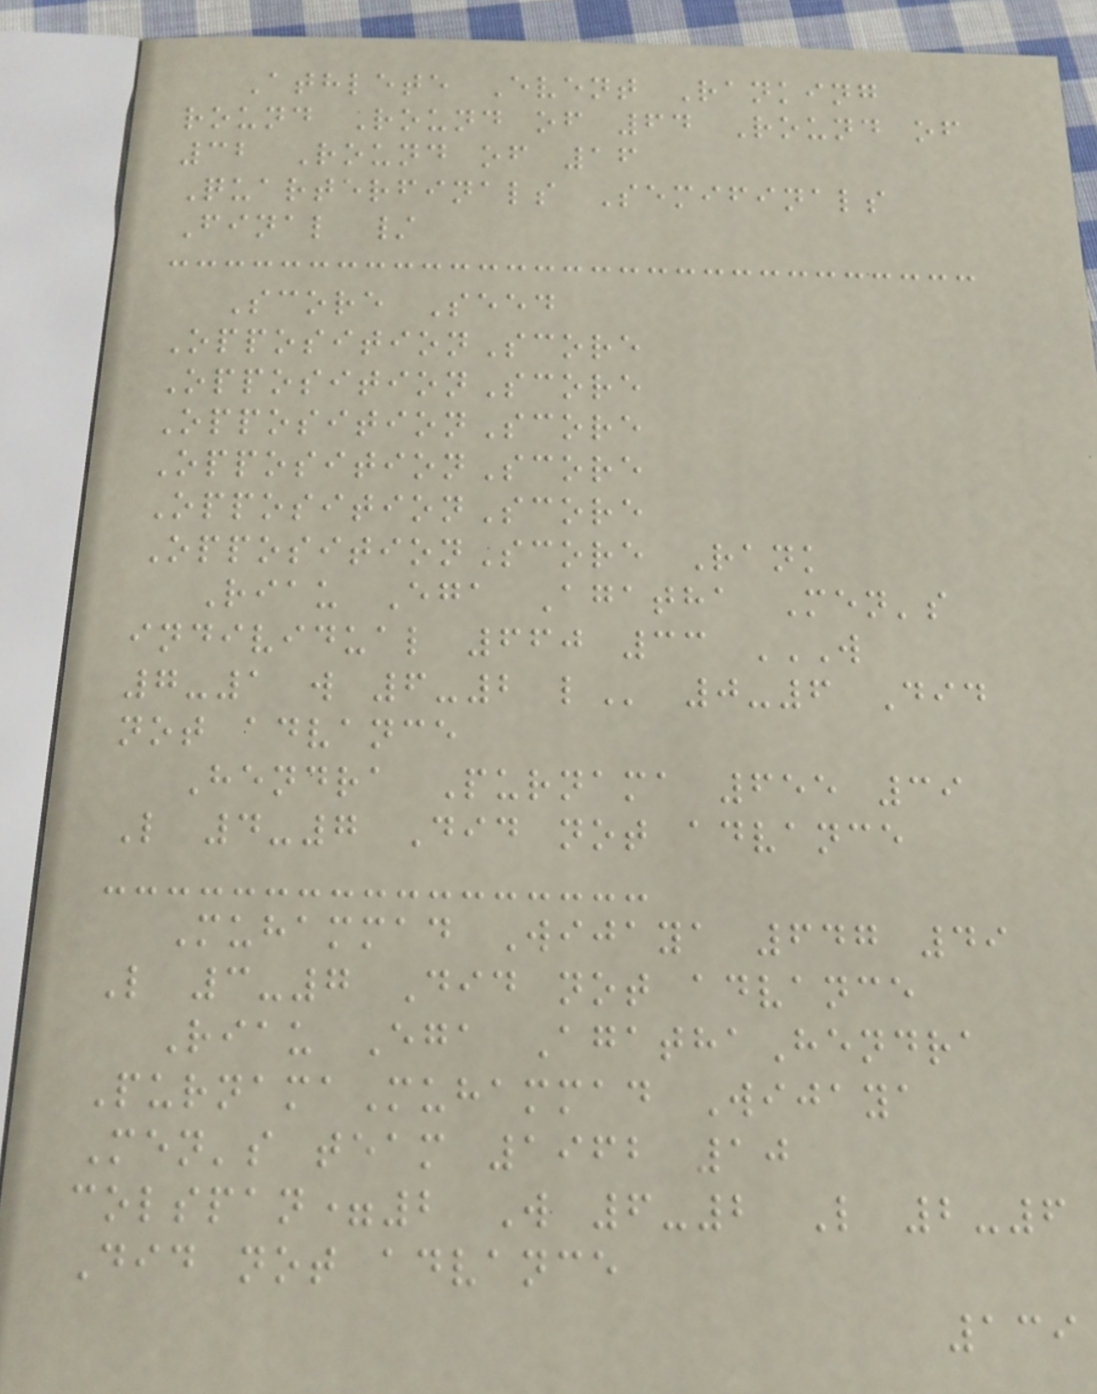Athlete Event Ranking
round Round of 64 Round of
32 Round of 16
Quarterfinals Semifinals
Final /
Score Seed
OppositionScore
OppositionScore
OppositionScore
OppositionScore
OppositionScore
OppositionScore Rank
Riau Ega Agatha Men's
individual 660 33 W
7-1 W 6-2 L 0-6 Did
not advance
Hendra Purnama 655 39
L 4-7 Did not advance
Muhammad Wijaya 647 49
L 3-7 Did not advance
Riau Ega AgathaHendra
PurnamaMuhammad Wijaya
Men's team 1962 10
colspan=2 W 6-2 L 2-6
Did not advance
139
